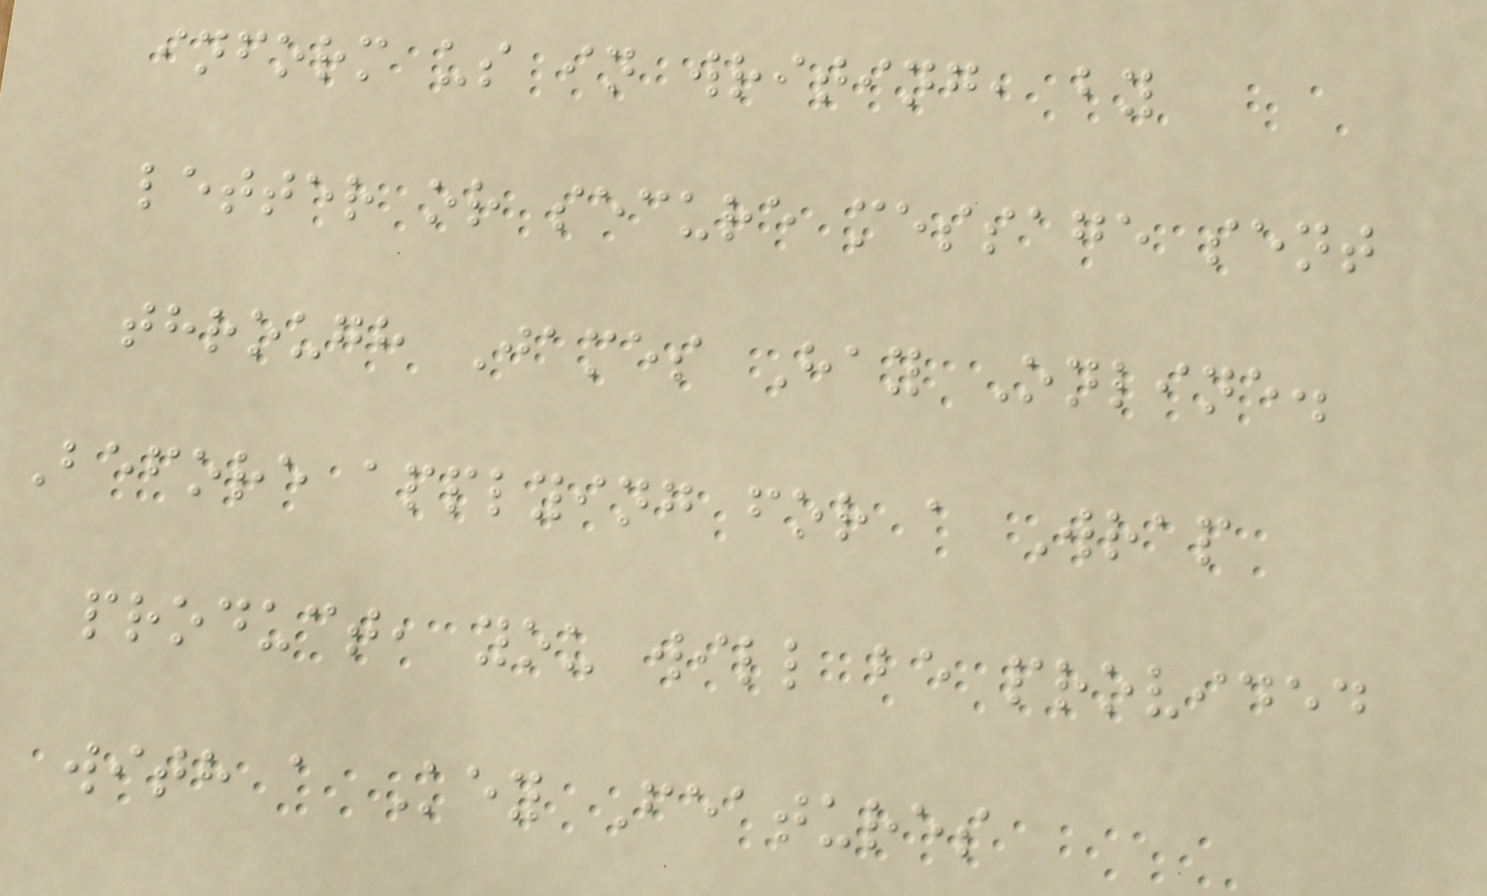inform us in writing, by
letter or secure message sent
through James Hay Online.
Before applying for a Wrap
product, you will be provided
with a Key Features
